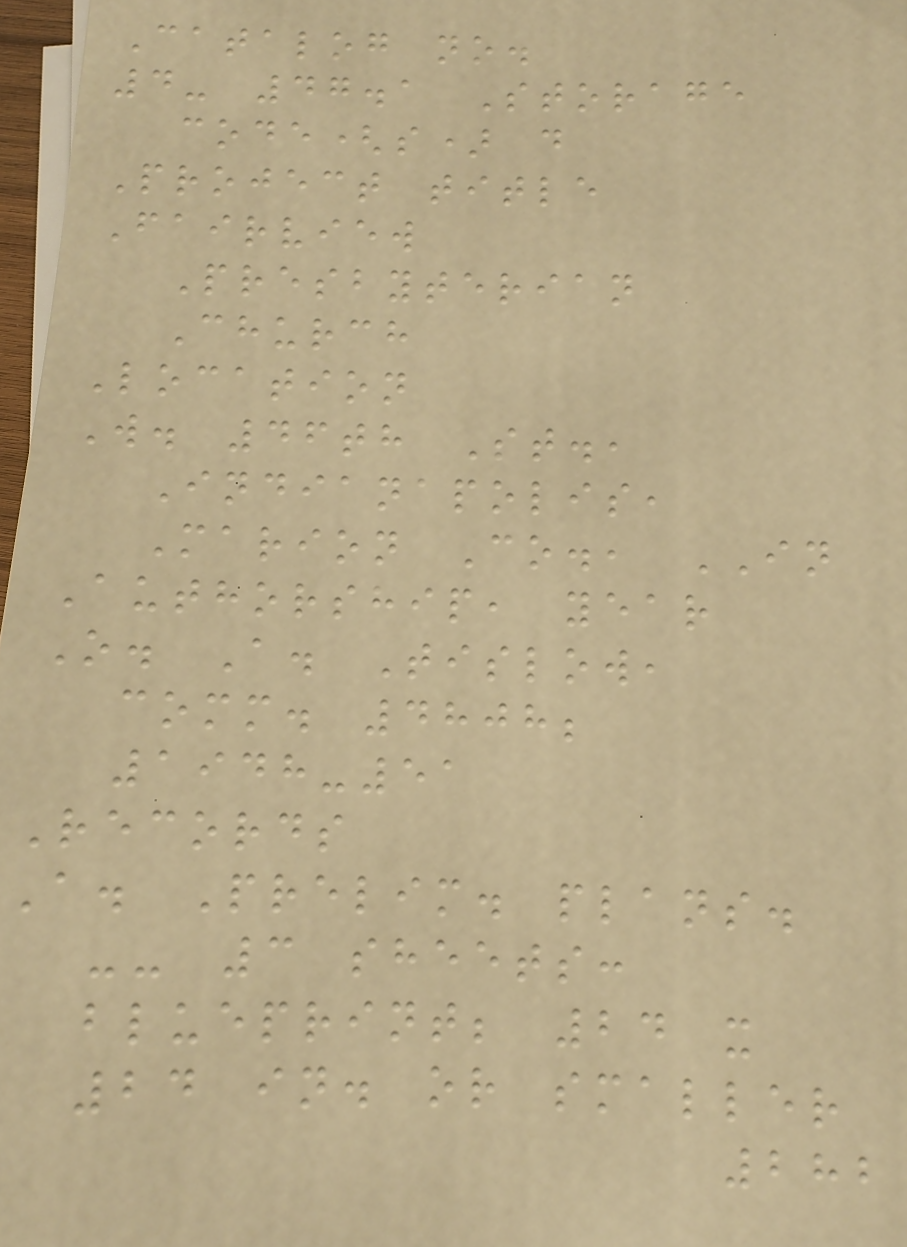Catalog no.
4- 47.1 Storage
code(s) d
Project title
Fairview
Presbyterian
Church
Location
W. 46th St.,
Indianapolis,
Marion Co., IN
Authorship, year
O. A. Tislow,
comm. 4808;
1948-51
Records
A. Prelim. plans.
-- 3 sheets:
blueprint; 24 x
24 in. or smaller
282
